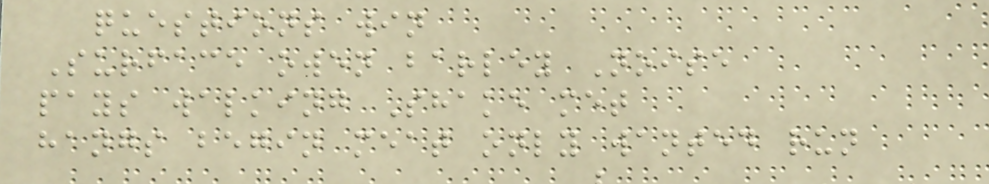questions win
Surface owen barley Noise
pays walking Shake met
hangs begin meat only wanted run
